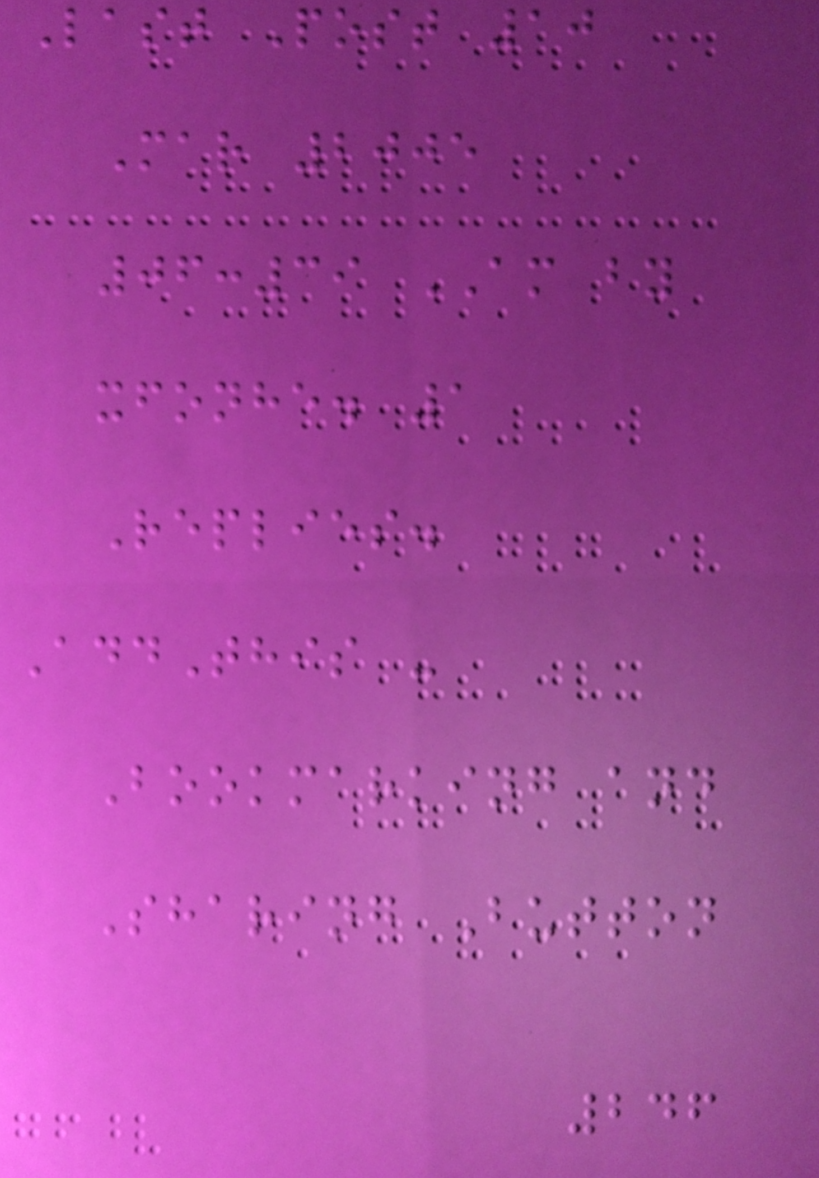Last Post 10
Mar 2005
06:39 AM by
xfonhe. 1
Replies.
AddThis -
Bookmarking and
Sharing Button
246
